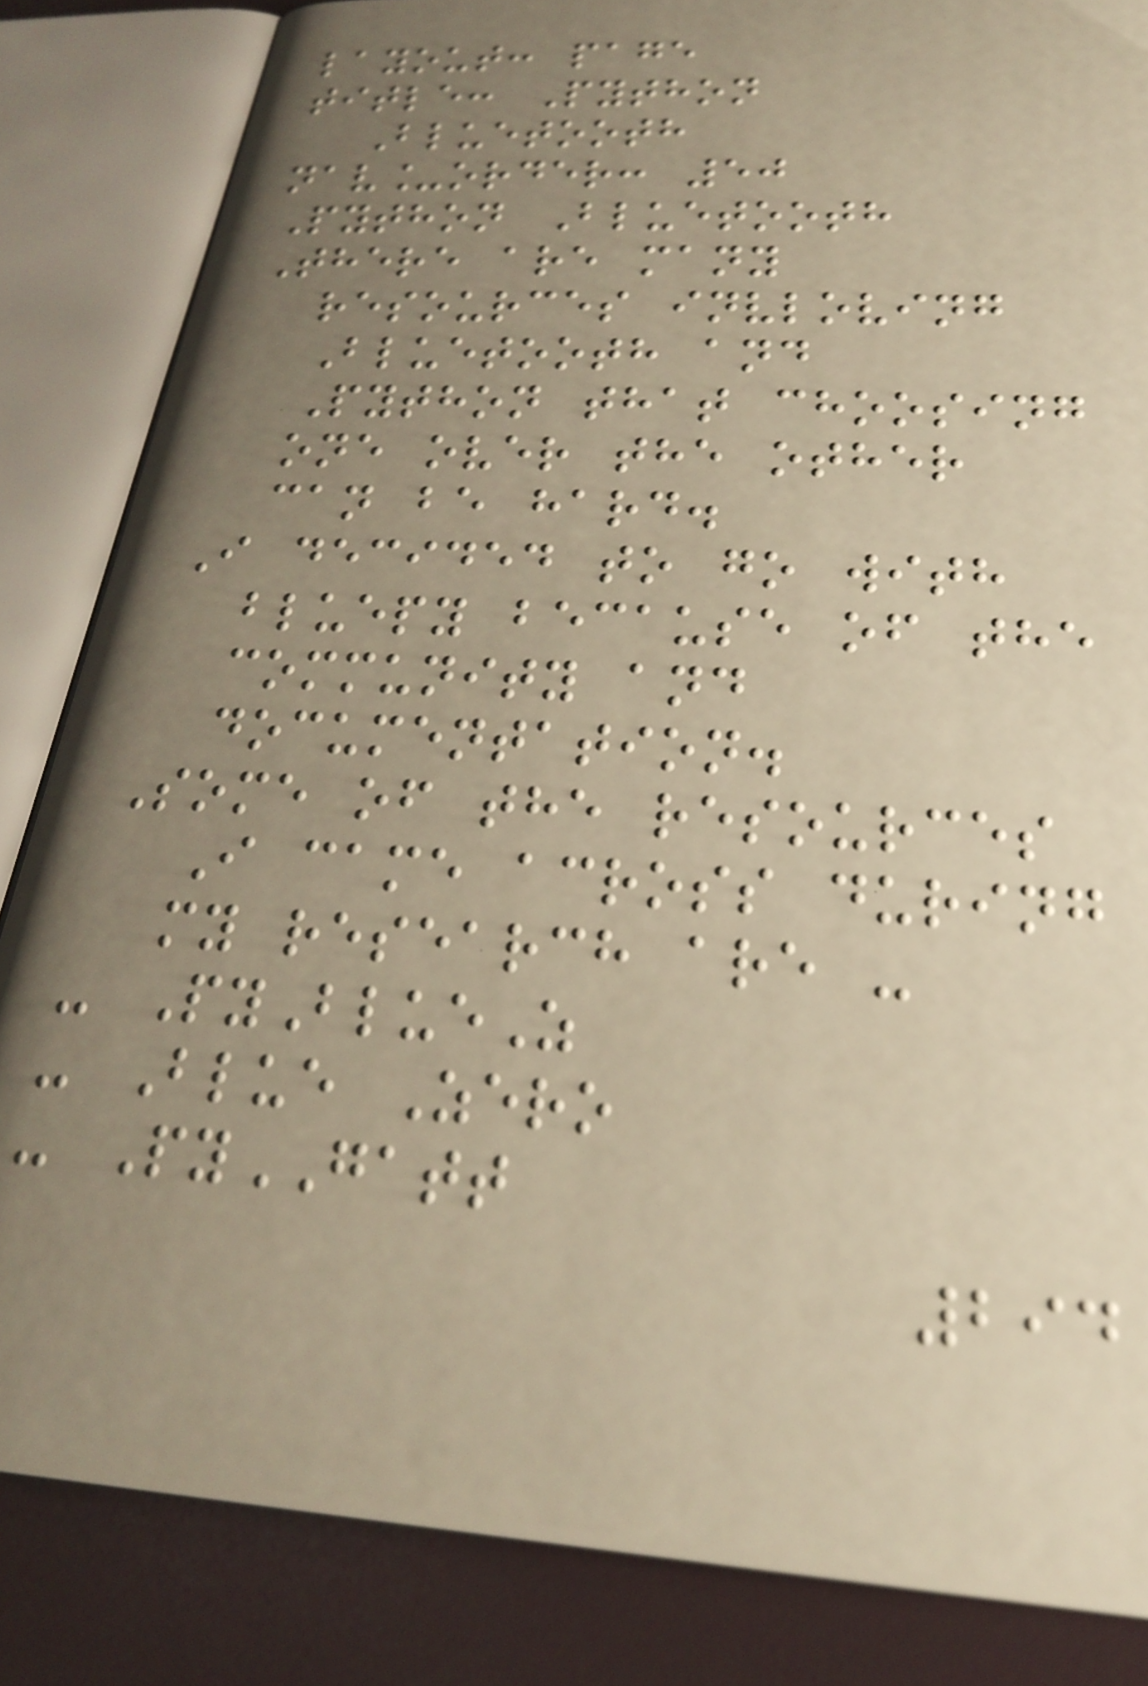layout: page
title: Python
Bluetooth
nav_order: 50
Python Bluetooth
There are many
resources invloving
Bluetooth and
Python that choosing
one over the other
can be hard.
I decided to go with
bluepy because of the
community and
documentation.
Some of the resources
I came across during
my research are -
- PyBlueZ
- Blue Zero
- PyGATT
294
